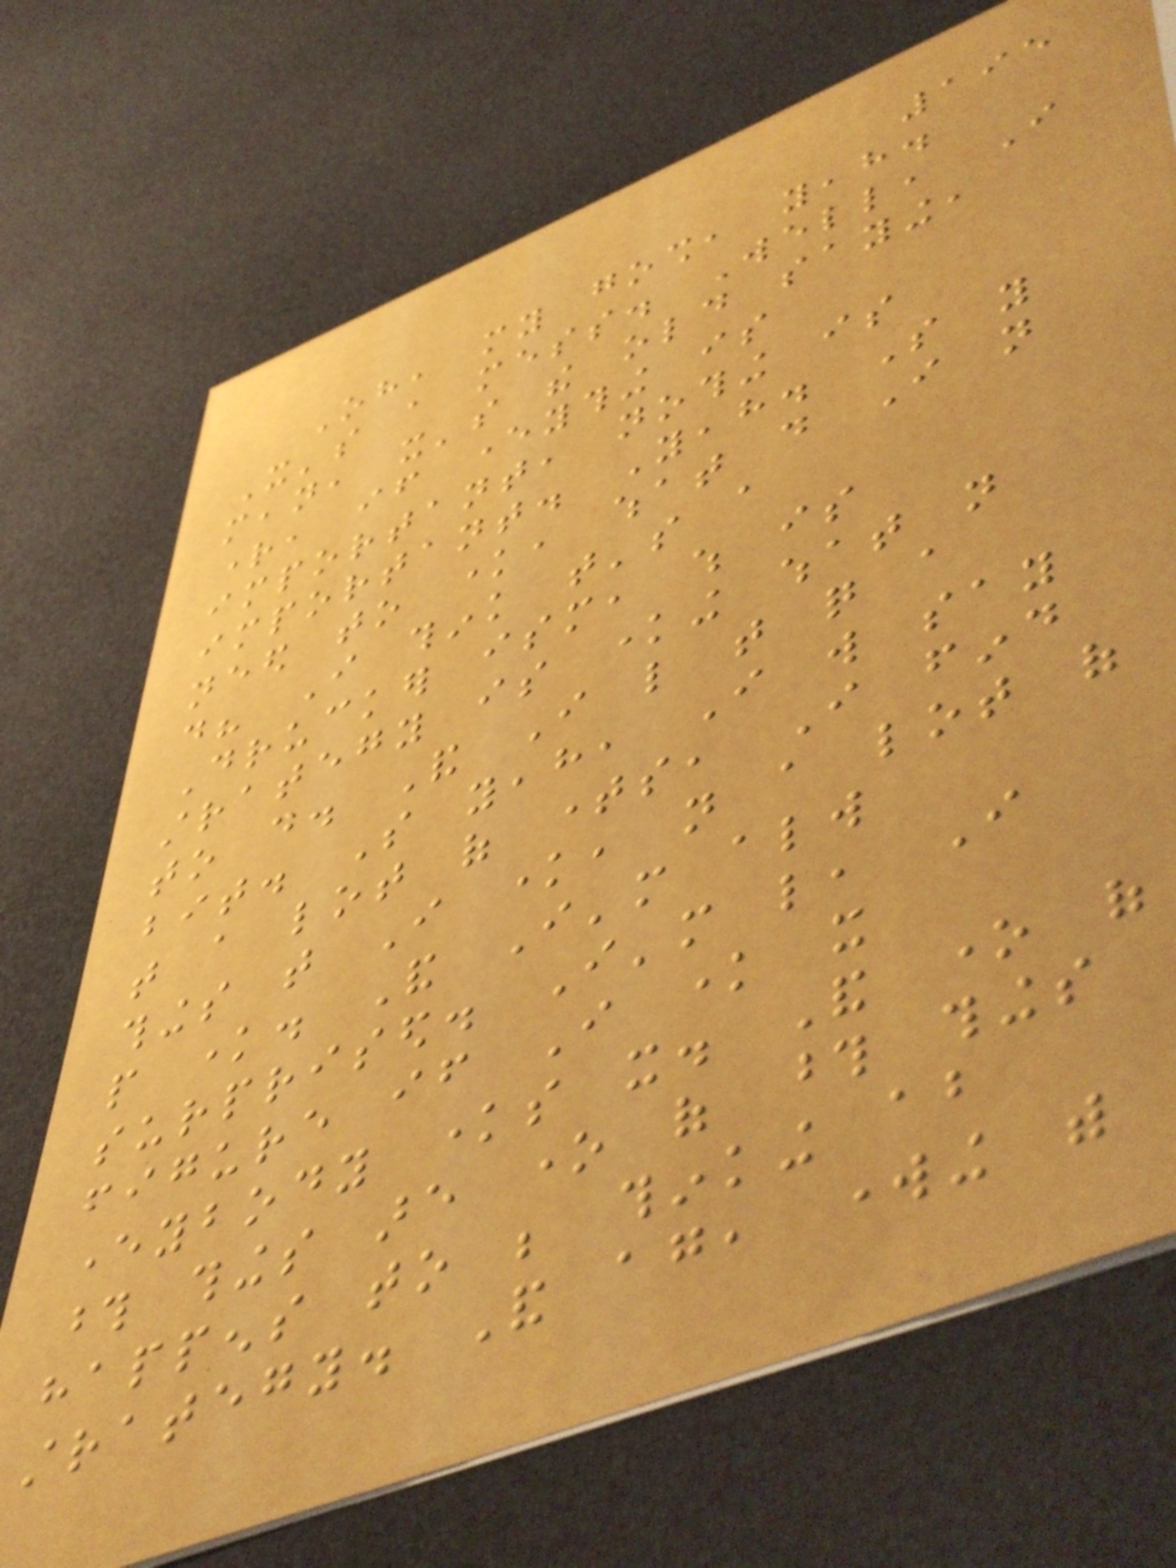195
Oh, my gosh, yeah.
It's a mess. Well, I
mean, it's the old saying,
right, if everything is
important, nothing is
important. Yeah. So you
need to know, what do I not
do? I think that's a
Drucker ism, which is
strategy is knowing what not
to do. And I like that quite a
bit. So yeah, I will say
that a lot of times, I find
things that I know, not a lot of
people know. And I'm always
surprised. I'm like, I
figure if I know it
everybody knows it. And one of
those things are one of those things
happens to be thinking about
strategy. And again, working with
